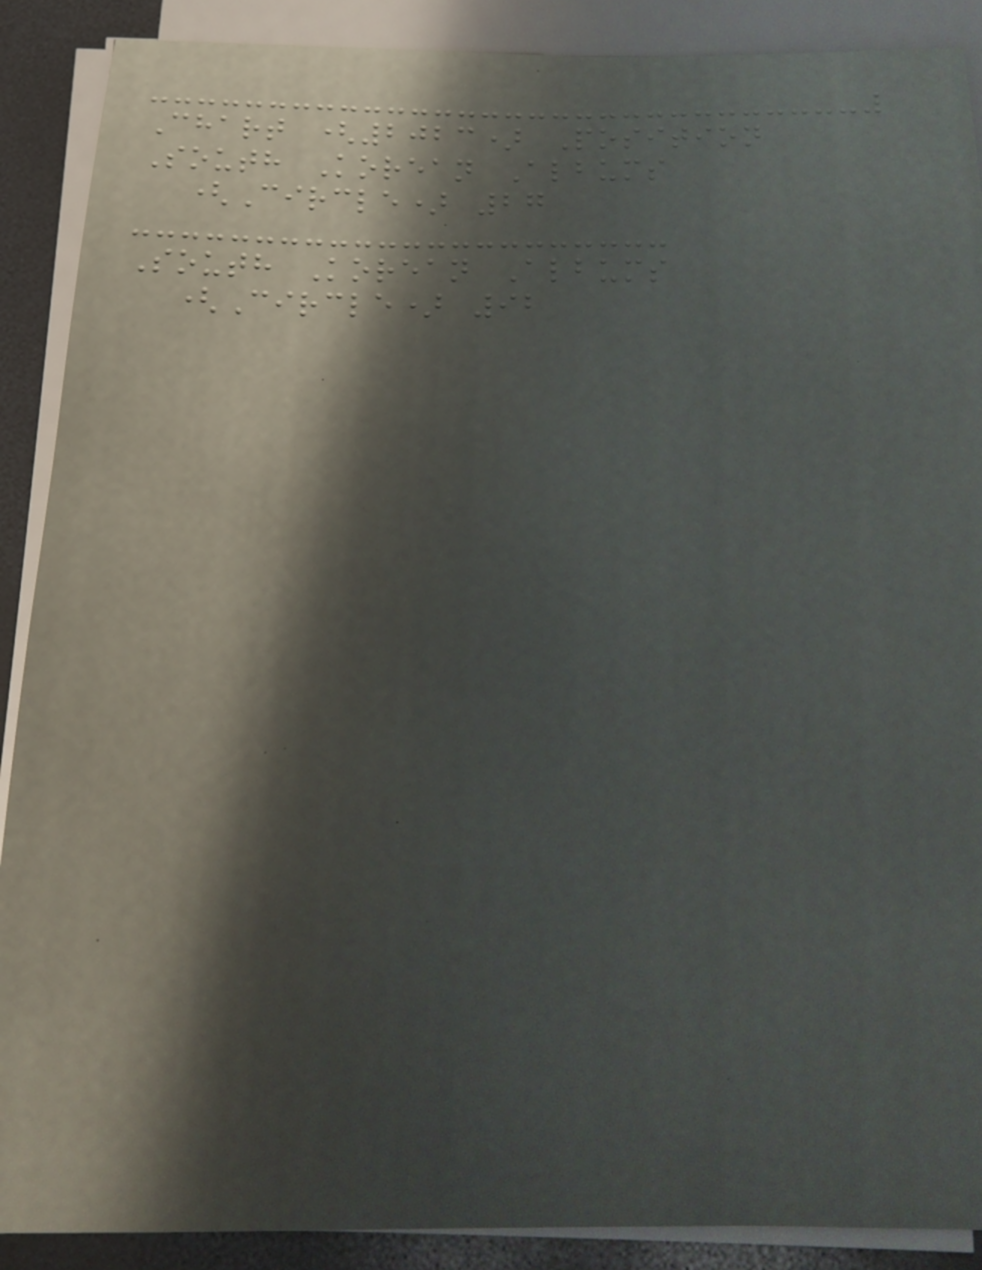Chart (2023) Position
South Korean Albums
(Circle) 27
South Korean Albums
(Circle) 92
